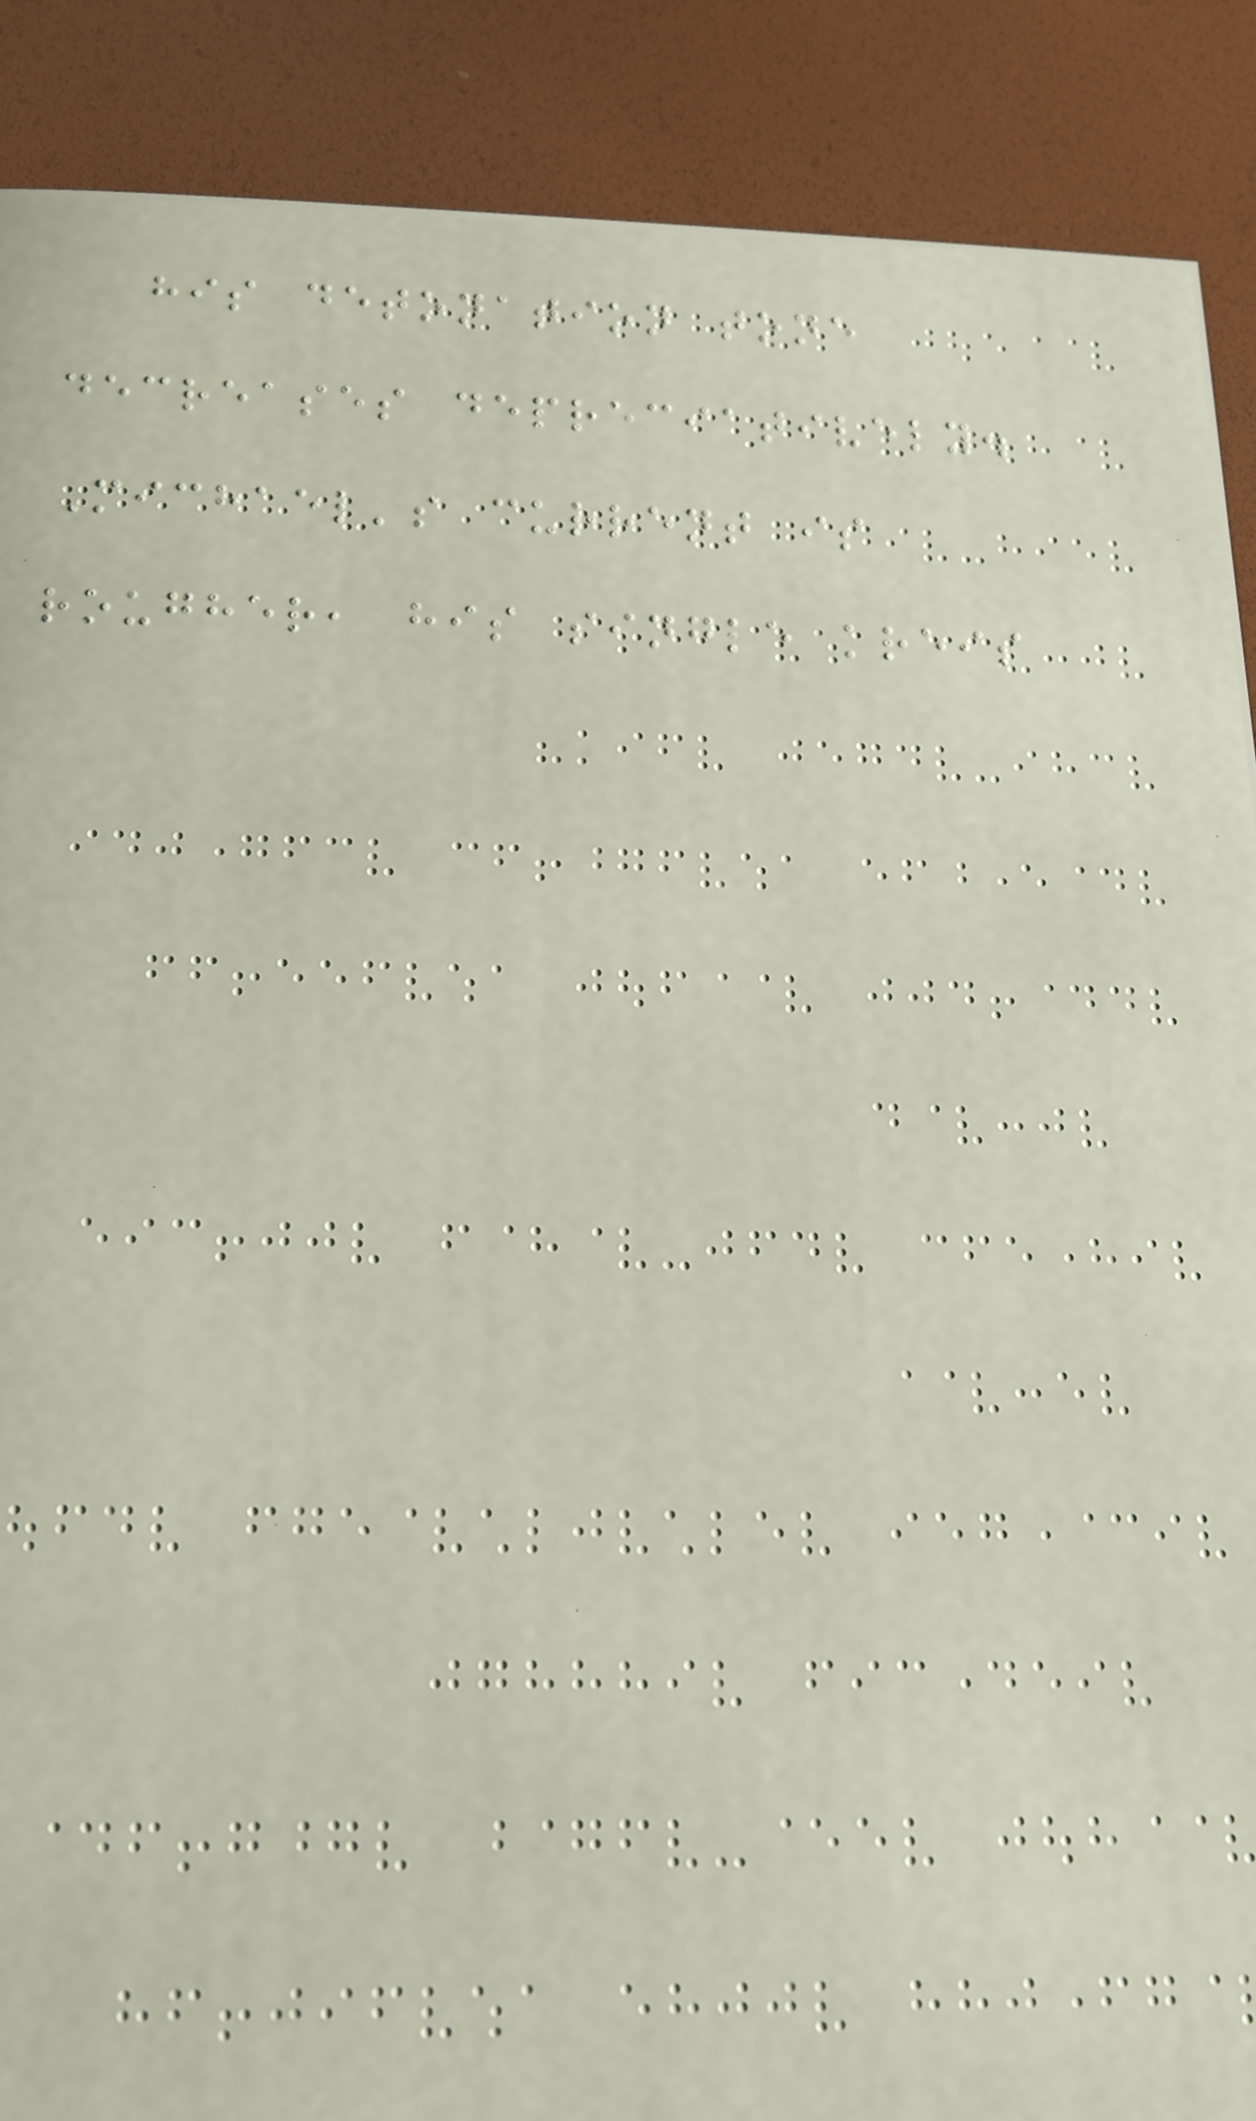his detonation tone
decreases depreciatively.
Michael's current is
rougher, his single kreis
